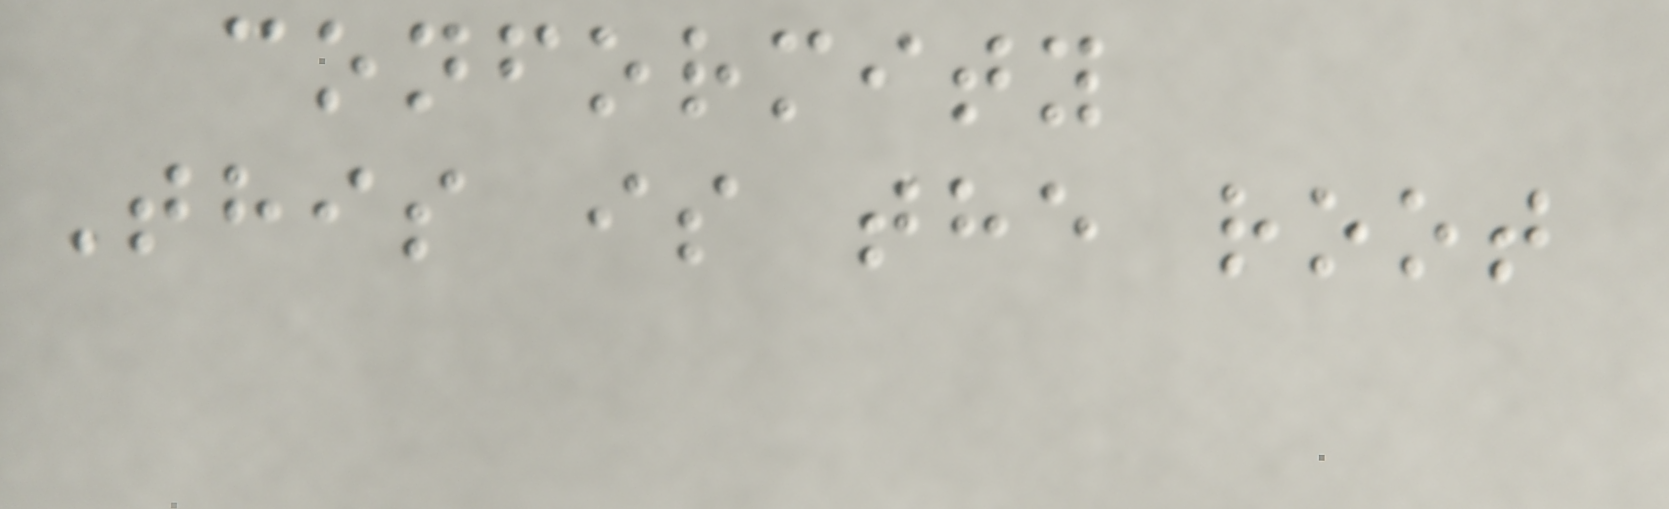conformity
This is the root
